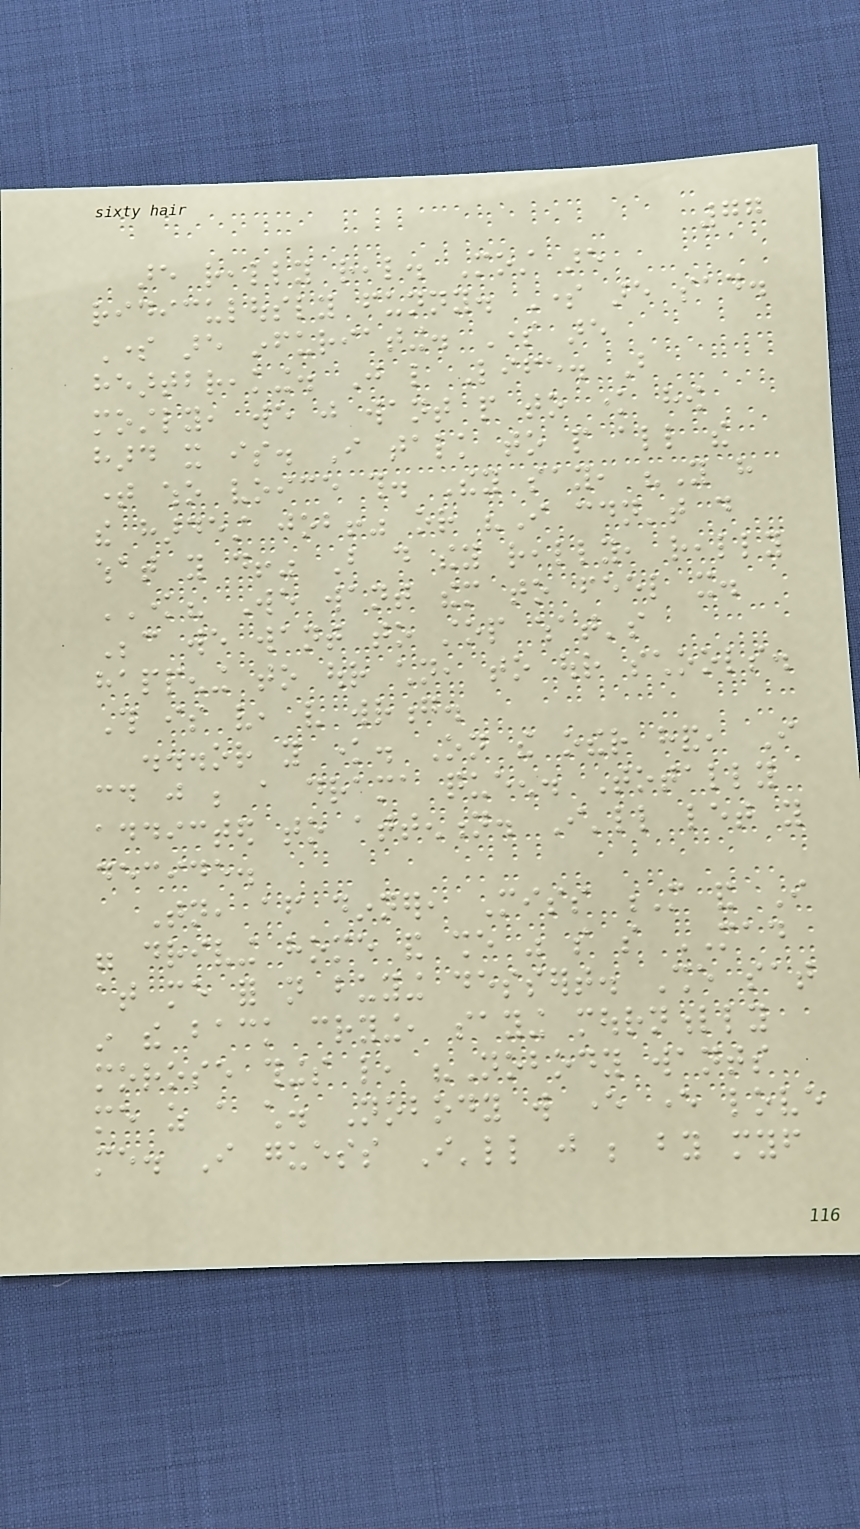77
are really real. Most are
ridiculously funny. Some are sad.
Some are infuriating. Some are
heartbreaking. Just like Life. But
mostly, we just want people to know how
hard it is. I talk to people all the
time who voice this. They say, "You have
the hardest job!" or "I couldn't do
what you do!" But do they really, really
KNOW? We want them to feel it.
Because we want to stop what's
happening to our children, to our schools.
This is very, very wrong.
...or you know. On the other hand, I
could just be a drama queen. Totally
addicted to attention. I'll let you
decide.
Tonight, after dinner, Miss M and I
were driving home and she was so so MAD
at me for not buying dessert. She sat
in the back crying, saying mournfully
morose things like, "Nobody wants
me as a child. Nobody will ever ever love
me. I guess I'll just be by myself
